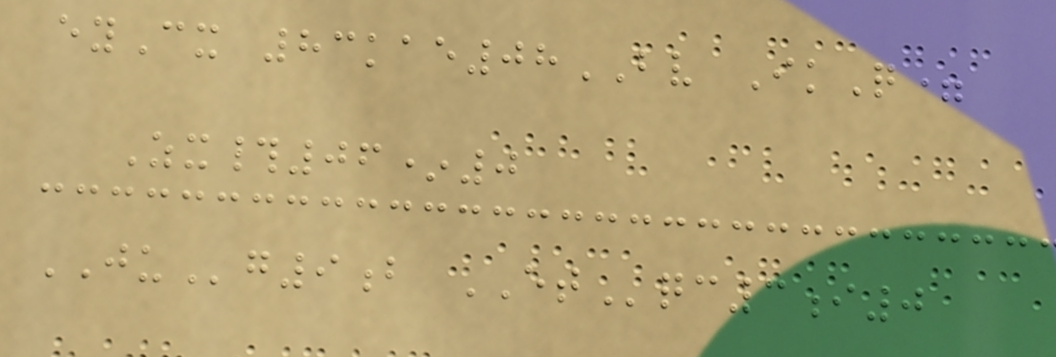eyCx 83kae08BV IkQ=
Zx#06*0
JUg9b ETqc3i0
